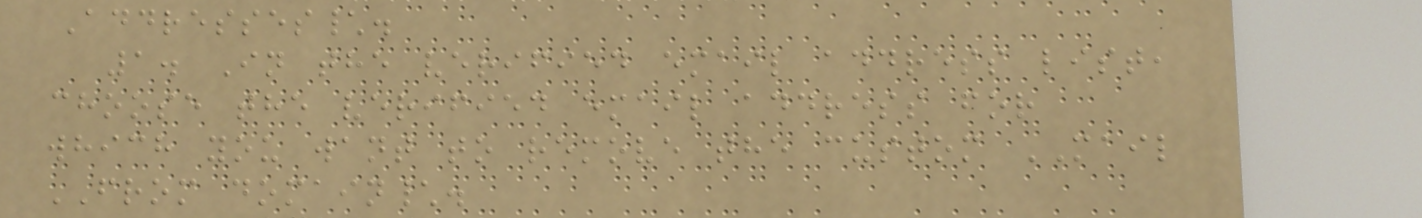Addresses\.
1. In the verified email address list,
choose the verified email address for
which you want to remove the custom MAIL
FROM domain\.
